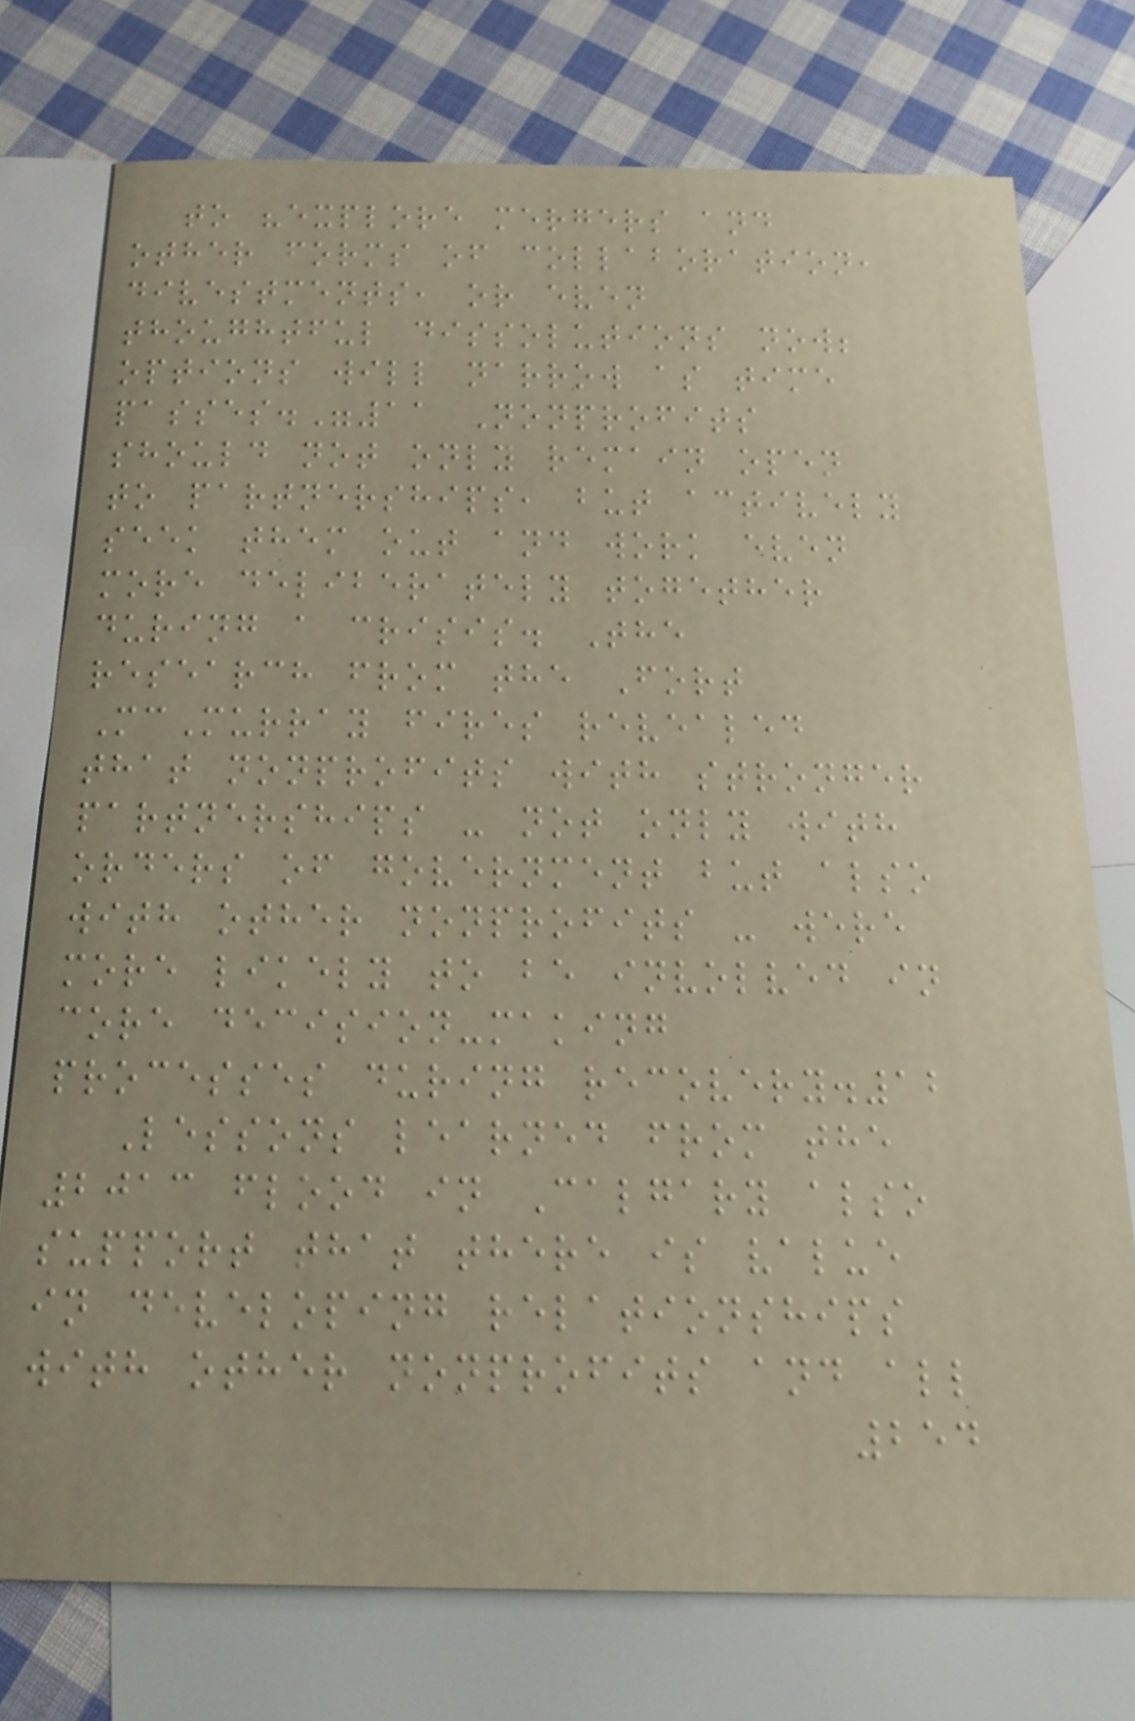to "explore mergers and
other forms of collaboration,
divestments, or even
thoughtful dissolutions now;
options will narrow as time
passes."11 Nonprofits
should not only remain open
to partnerships, but actively
seek them out and work even
more deliberately together
during a crisis. The
research from the Fort
McMurray fires revealed
that nonprofits with stronger
partnerships - not only with
orders of government but also
with other nonprofits - were
more likely to be involved in
core decision-making
processes during recovery.12
Lessons learned from the
2013 flood in Calgary also
support that there is value
in developing relationships
with other nonprofits and all
254
